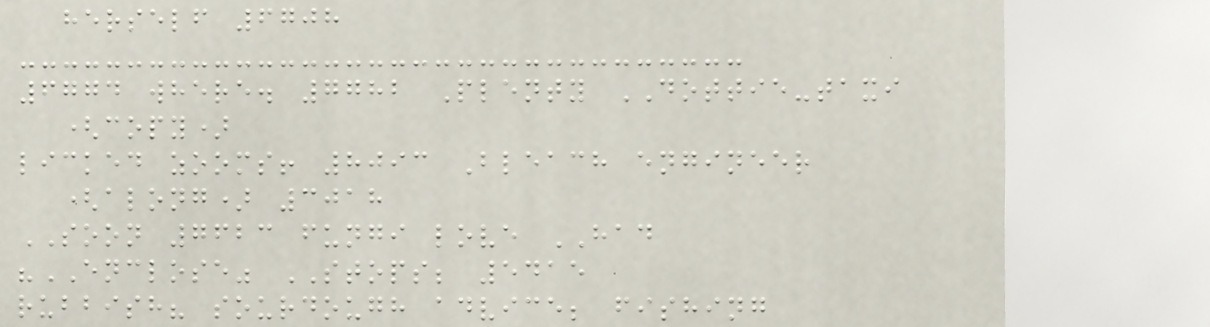herself 6708
6774 where. 7782 Plenty DOTTIE-taxi
(copy)
licked zooms! 8093 Bleach engineer
(along) 3018
SOON 7623 fungi love HAD
"ENCLOSE" STOPS; 5415
rubbish? sourdough advice; fishing
